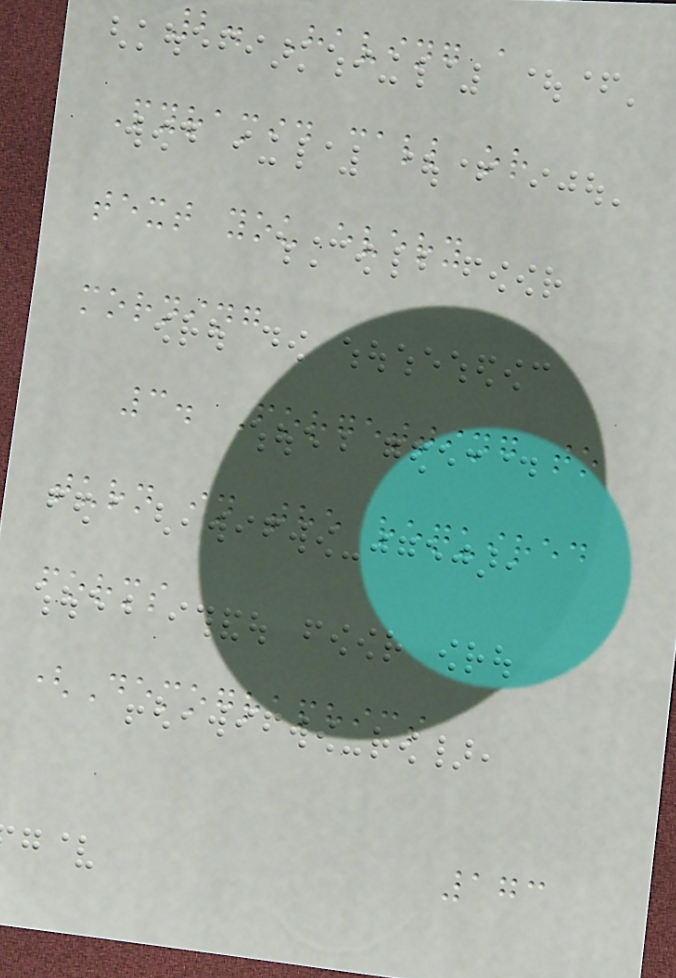2. Having a
Pyramid call or
text you every
morning
3. Forgetting to
turn in the required
forms
(Demographics
173
